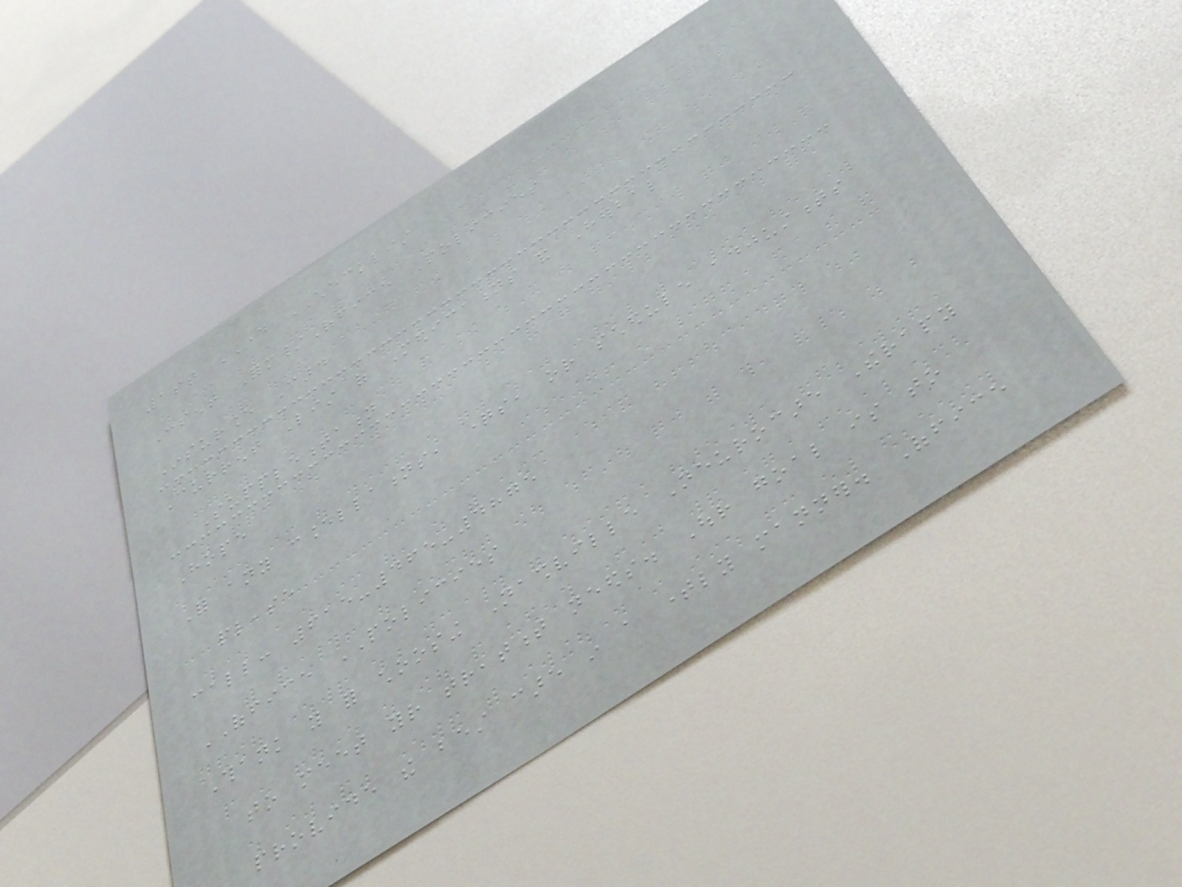1st DAY CHECKLIST
Consent Form/Office Policies
Insurance Card
Current List of Medications and Herbal
Supplementation
Hope
For any cancellations, questions, or schedule adjustments
please
call: 615-465-4875
OFFICE POLICIES
Thank you for choosing Nashville Neurocare Therapy
to meet your treatment needs. Our goal is to
provide the best care in a timely manner. Office
